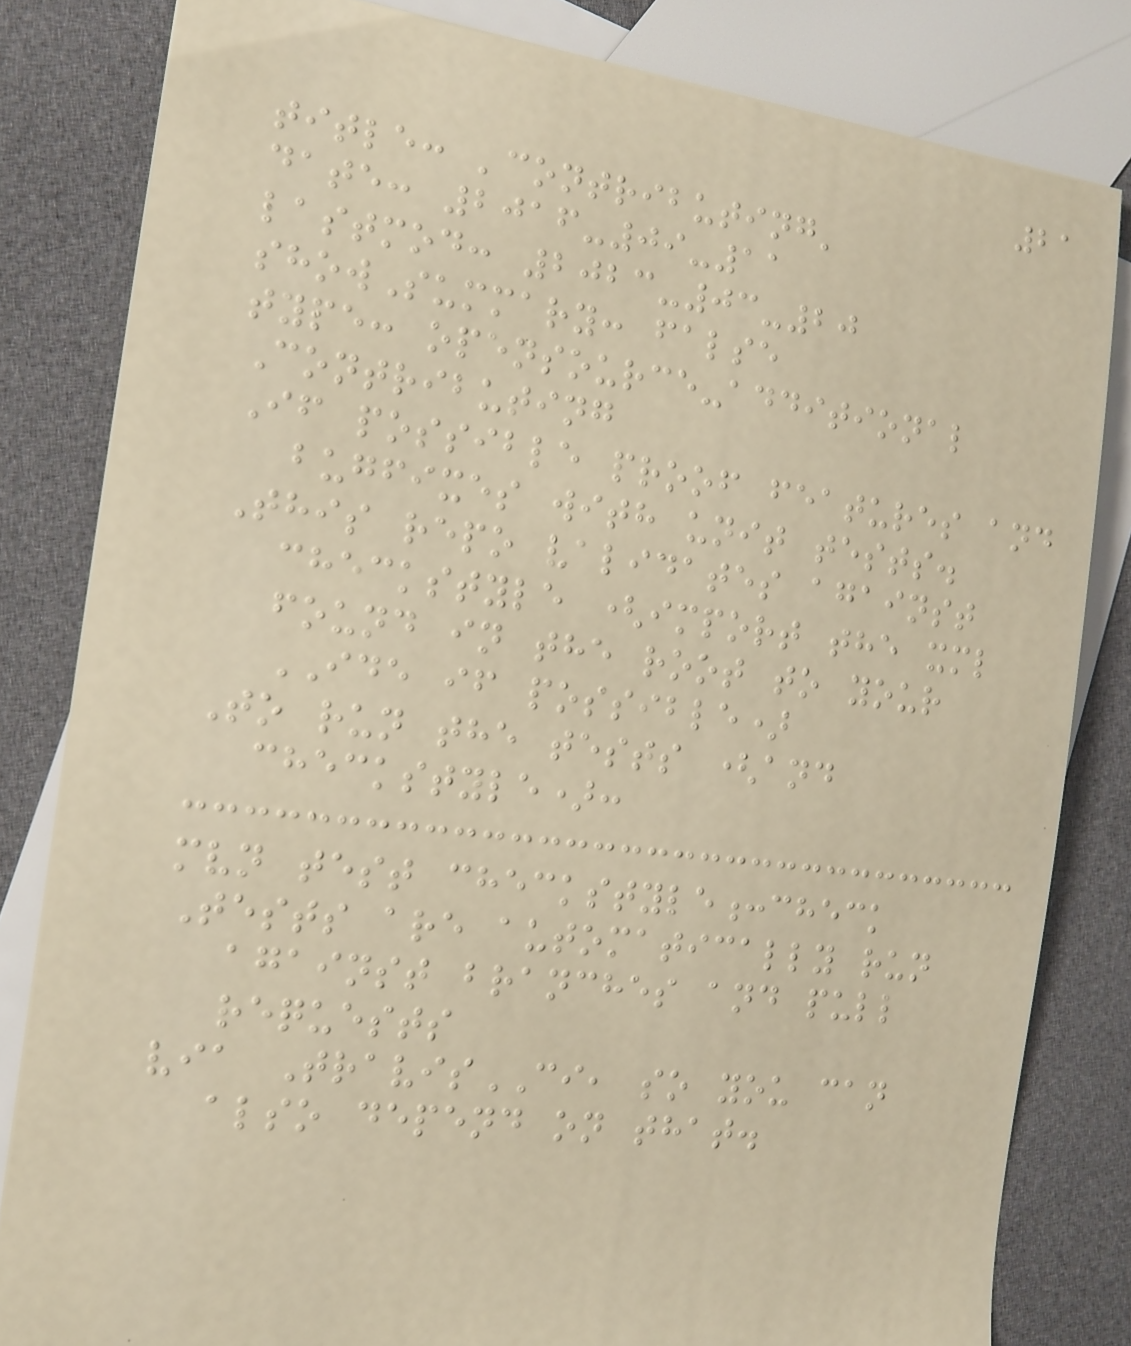21
title: 'contributing'
date: 2016-09-11
lastmod: 2023-03-20
showSummary: false
type: opensource-additional
Contributing
If possible proof features and
bugfixes with unit tests.
This repo validates against
checkstyle (import the xml
found in the root to your
IDE if possible)
To run the tests (and
checkstyle):
mvn test checkstyle:check
Tests are automatically run
against branches and pull
requests
via TravisCI, so you can
also depend on that.
